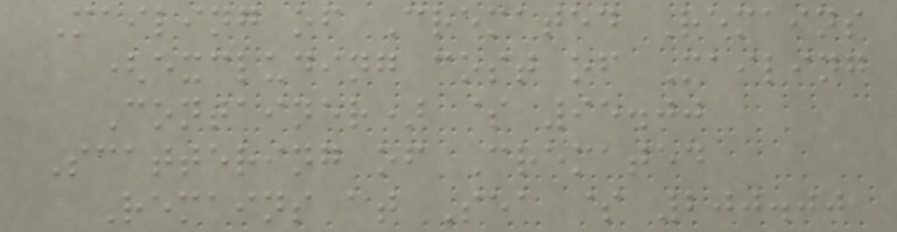Mailing of Cremated Remains
(excluding cost of Mailing
Container) $ 95.00
Scattering of Cremated
Remains at Sea $ 200.00
